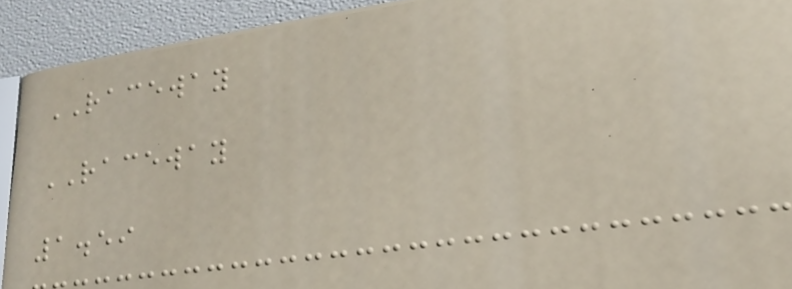RACEWAY
RACEWAY
1.59
